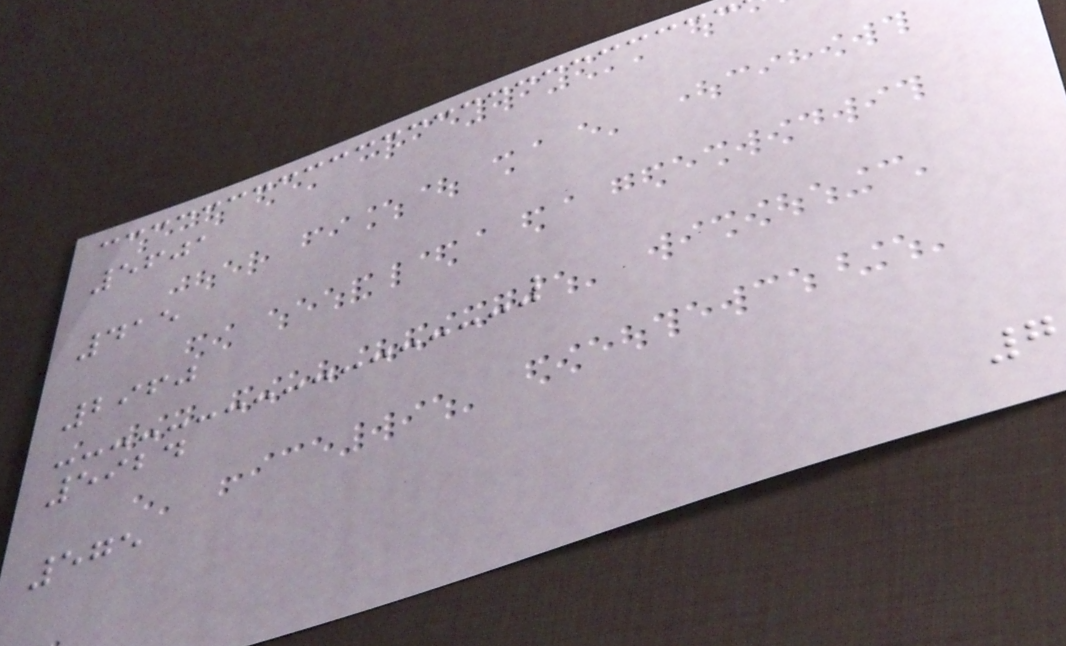5601
415
2960
5924
575
7
